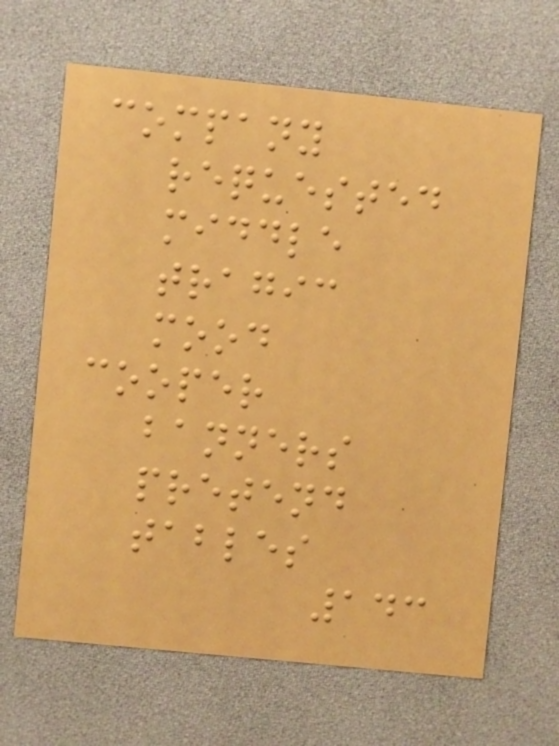company
requested
middle
tragic
mood
cooper
banners
pretend
tables
143
